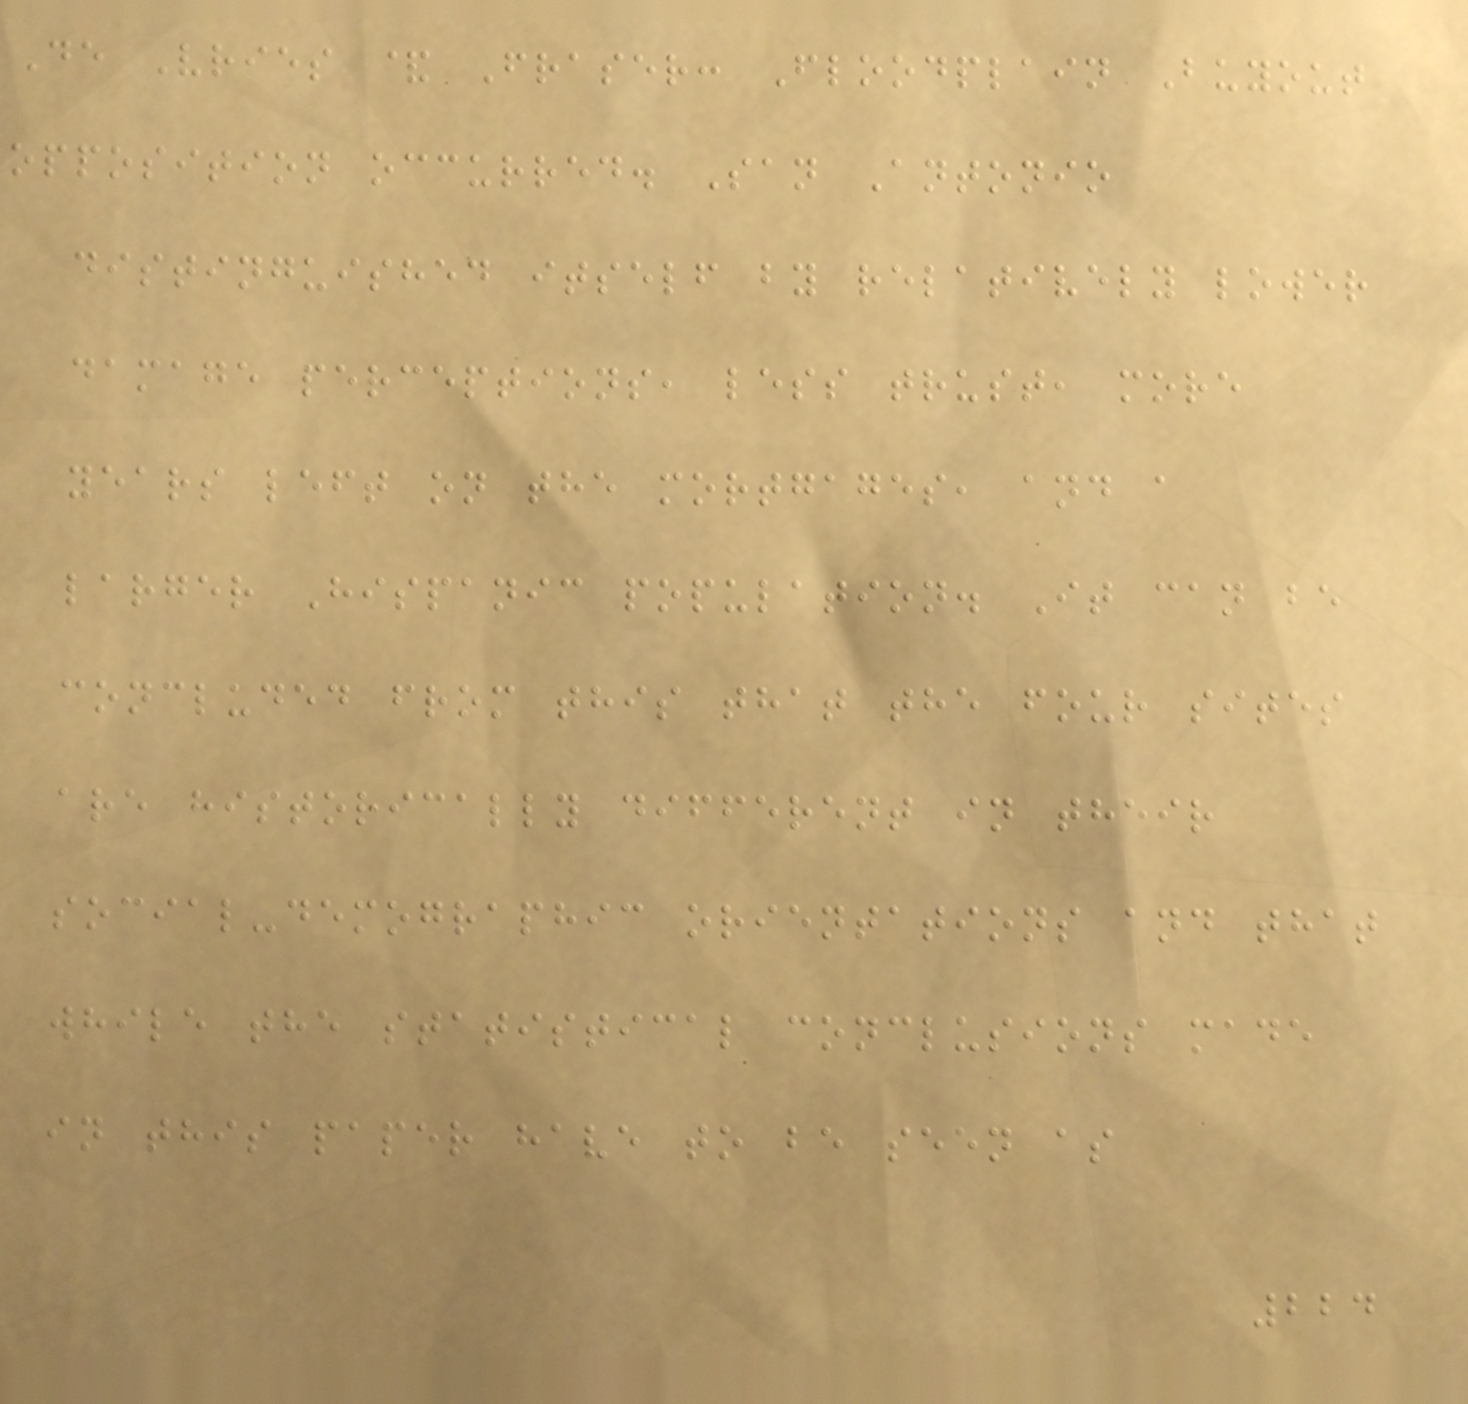De Vries & Fraser: Floodplain Buyout
opposition occurred. San Antonio
distinguished itself by relatively lower
damage perceptions, less trust, more
years left on the mortgages, and a
larger Hispanic population. It can be
concluded from this that the four sites
are historically different in their
social-demographic orientations and that
while the statistical conclusions made
in this paper have to be seen as
224
